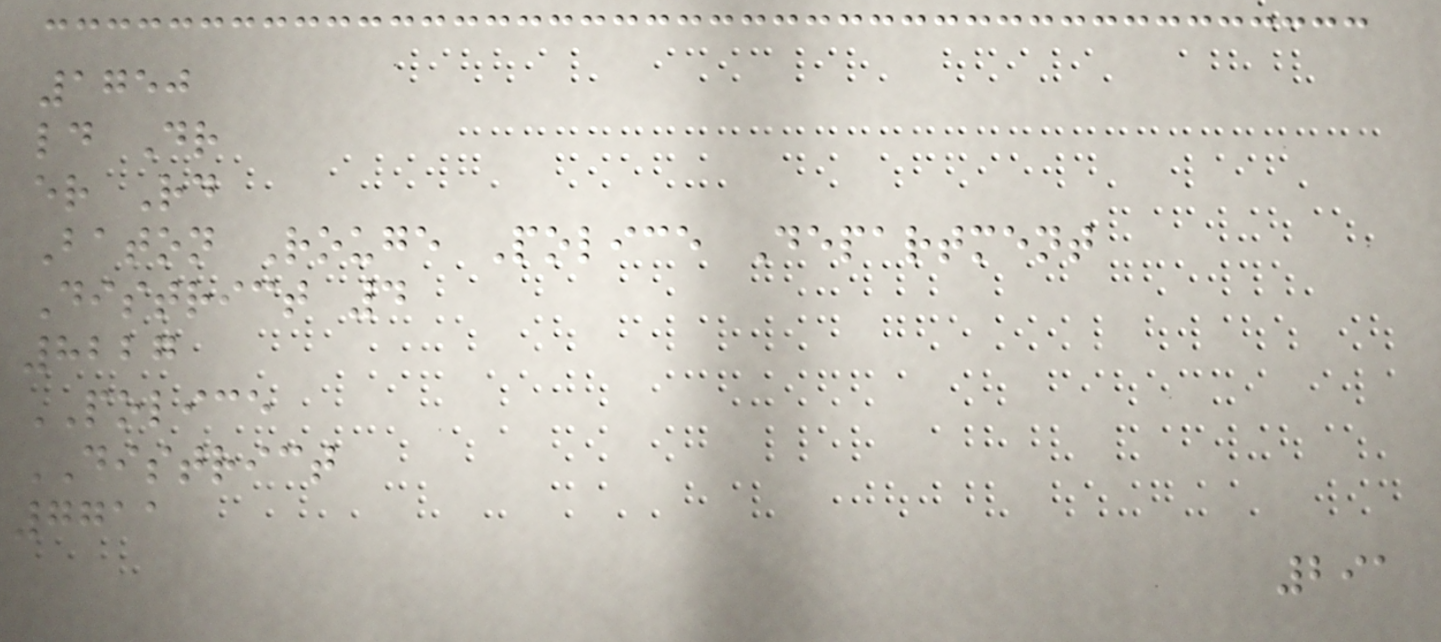1750
ld Dr
er Rd
Baton Rouge Police Department
District 4
8227
POLICE
DISTRICT
7711
291
